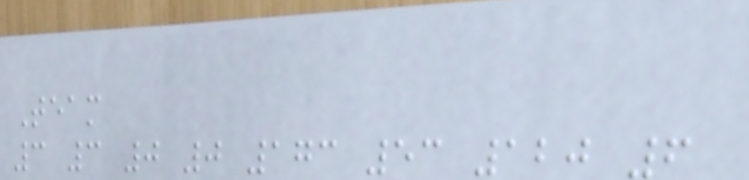Team
3 3 0 0 173 53 120 6
